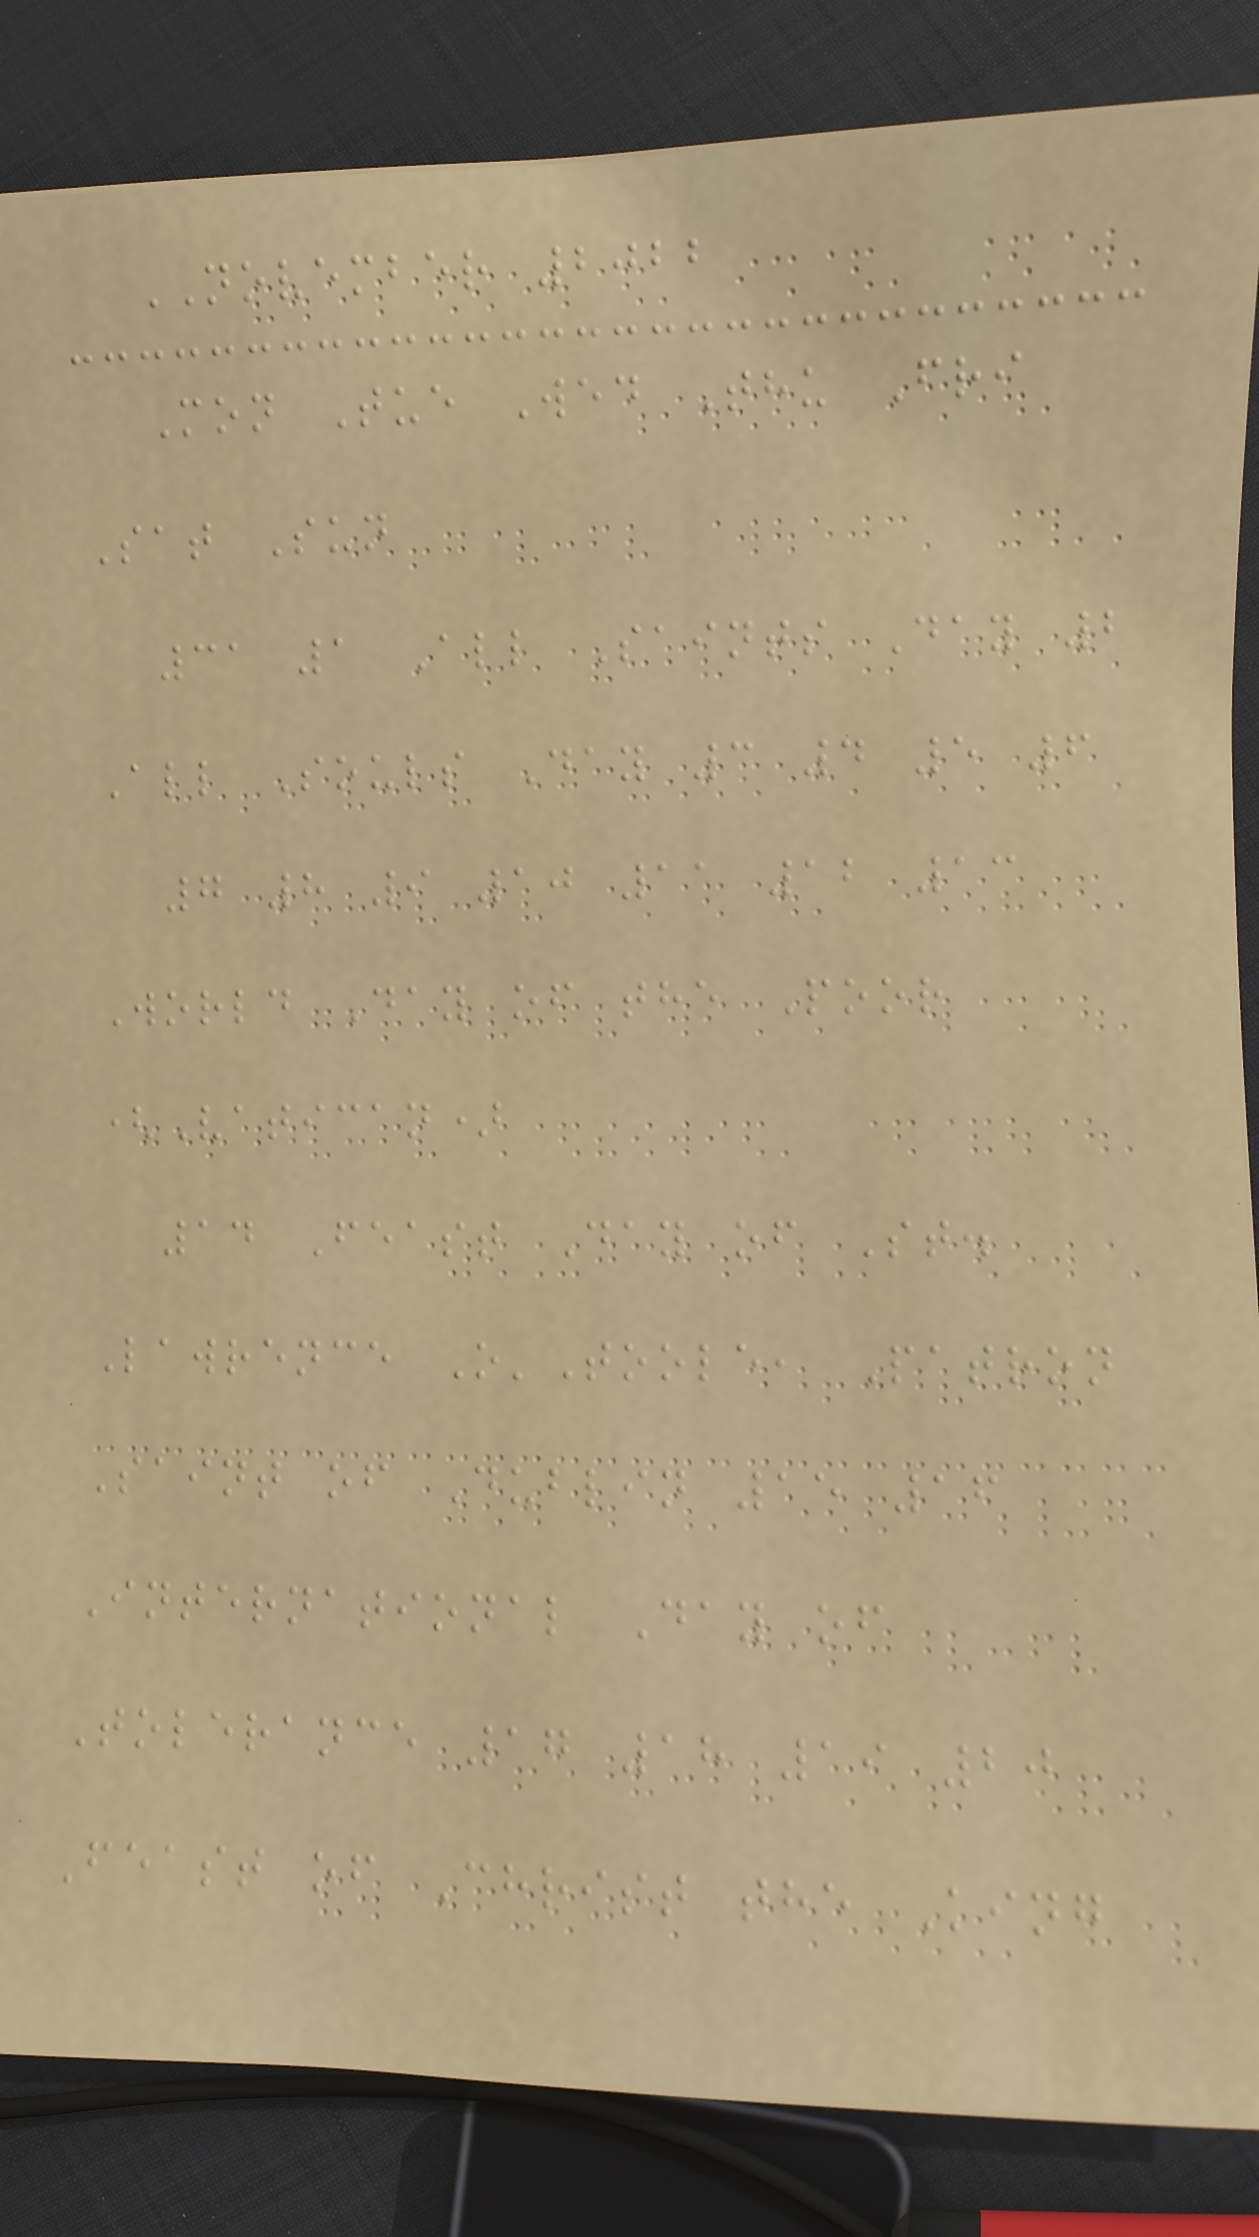NOVEMBER 2022
Mon Tue Wed Thu Fri
Sat Sun
31 1 All Saints Day 2
All Souls Day 3 4 5 6
7 8 9 10 11 12 13
World Day of the Poor
(Vatican)
14 Feast Day of St.
Lawrence O'Toole, Patron
Saint of Dublin 15 16
International Day of
Tolerance 17 18 19 20
Feast of Christ the King
